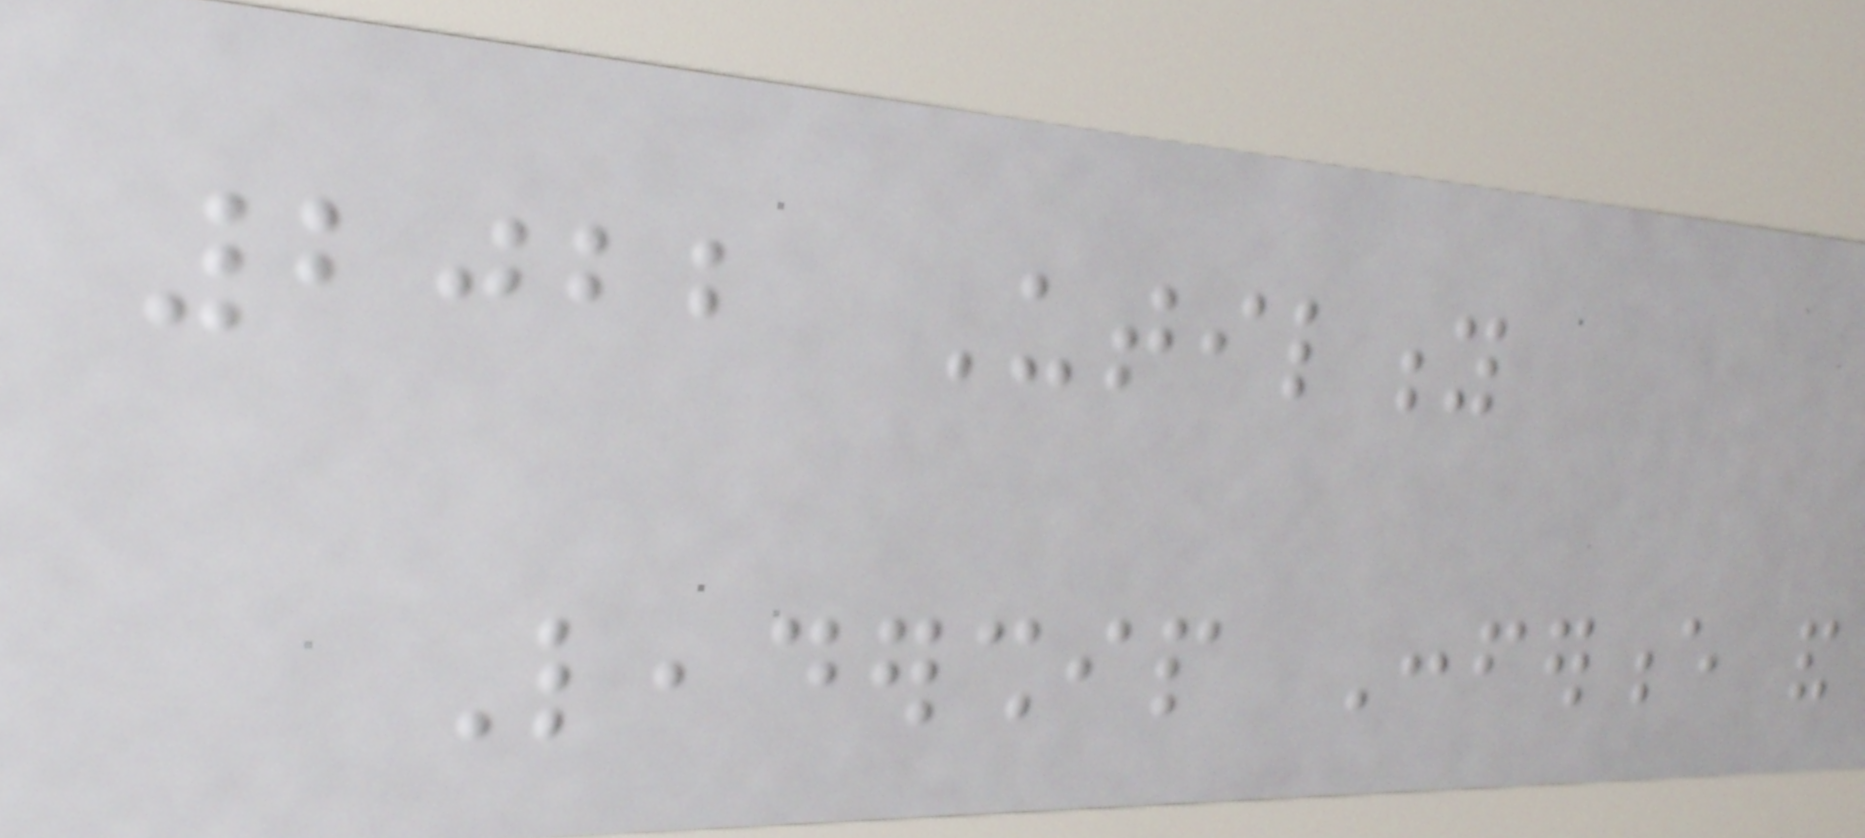2022 Utility
Leadership Conference and
